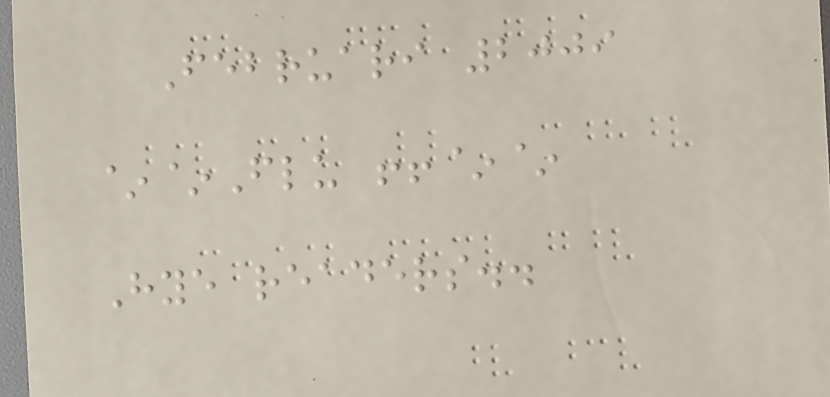Februari 2009
~~Flu !!~~
Hye readers..
